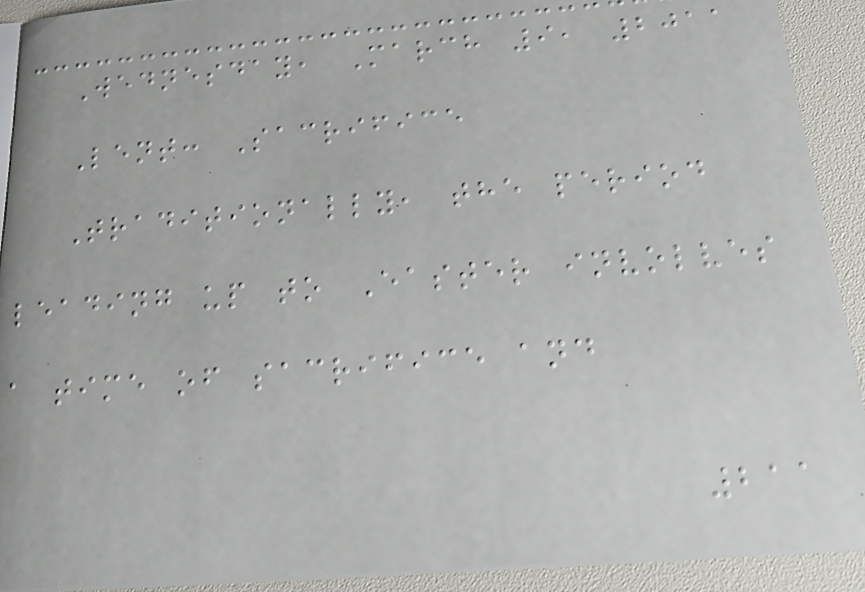Wednesday, March 9, 2011
Lent: Sacrifice
Traditionally, the period
leading up to Easter involves
a time of sacrifice and
211
